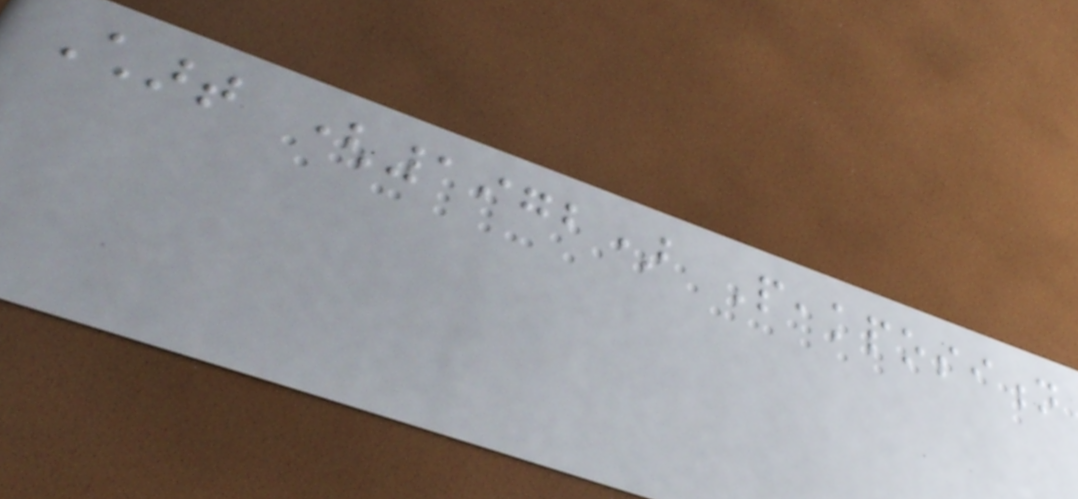Chart (1972) Peakposition
